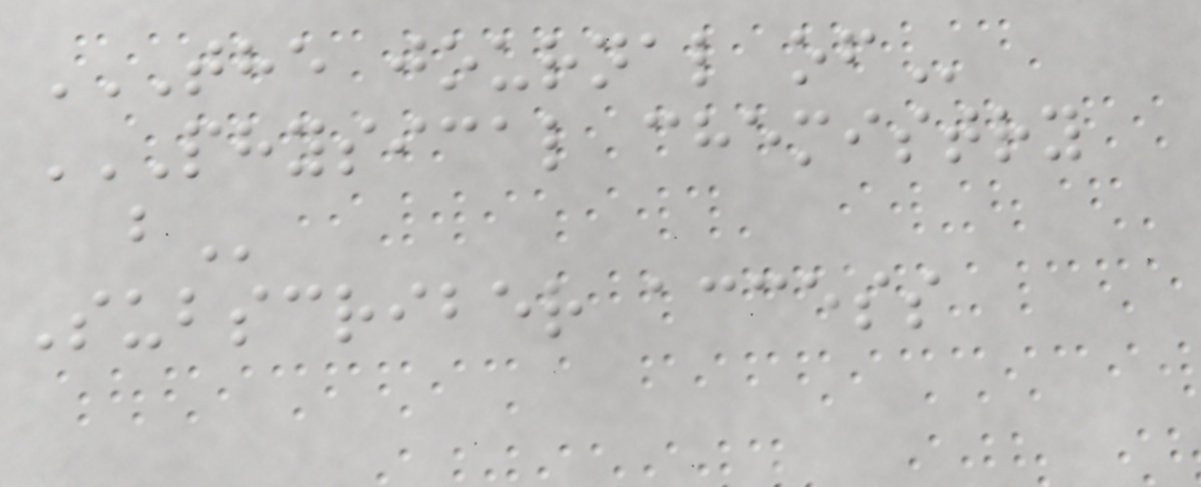THE JOURNAL OF
PHYSICAL CHEMISTRY
B
Subscriber access
